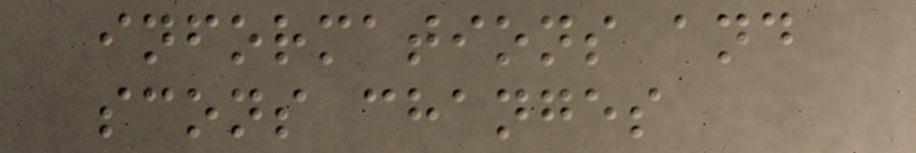informations and
scons changes
